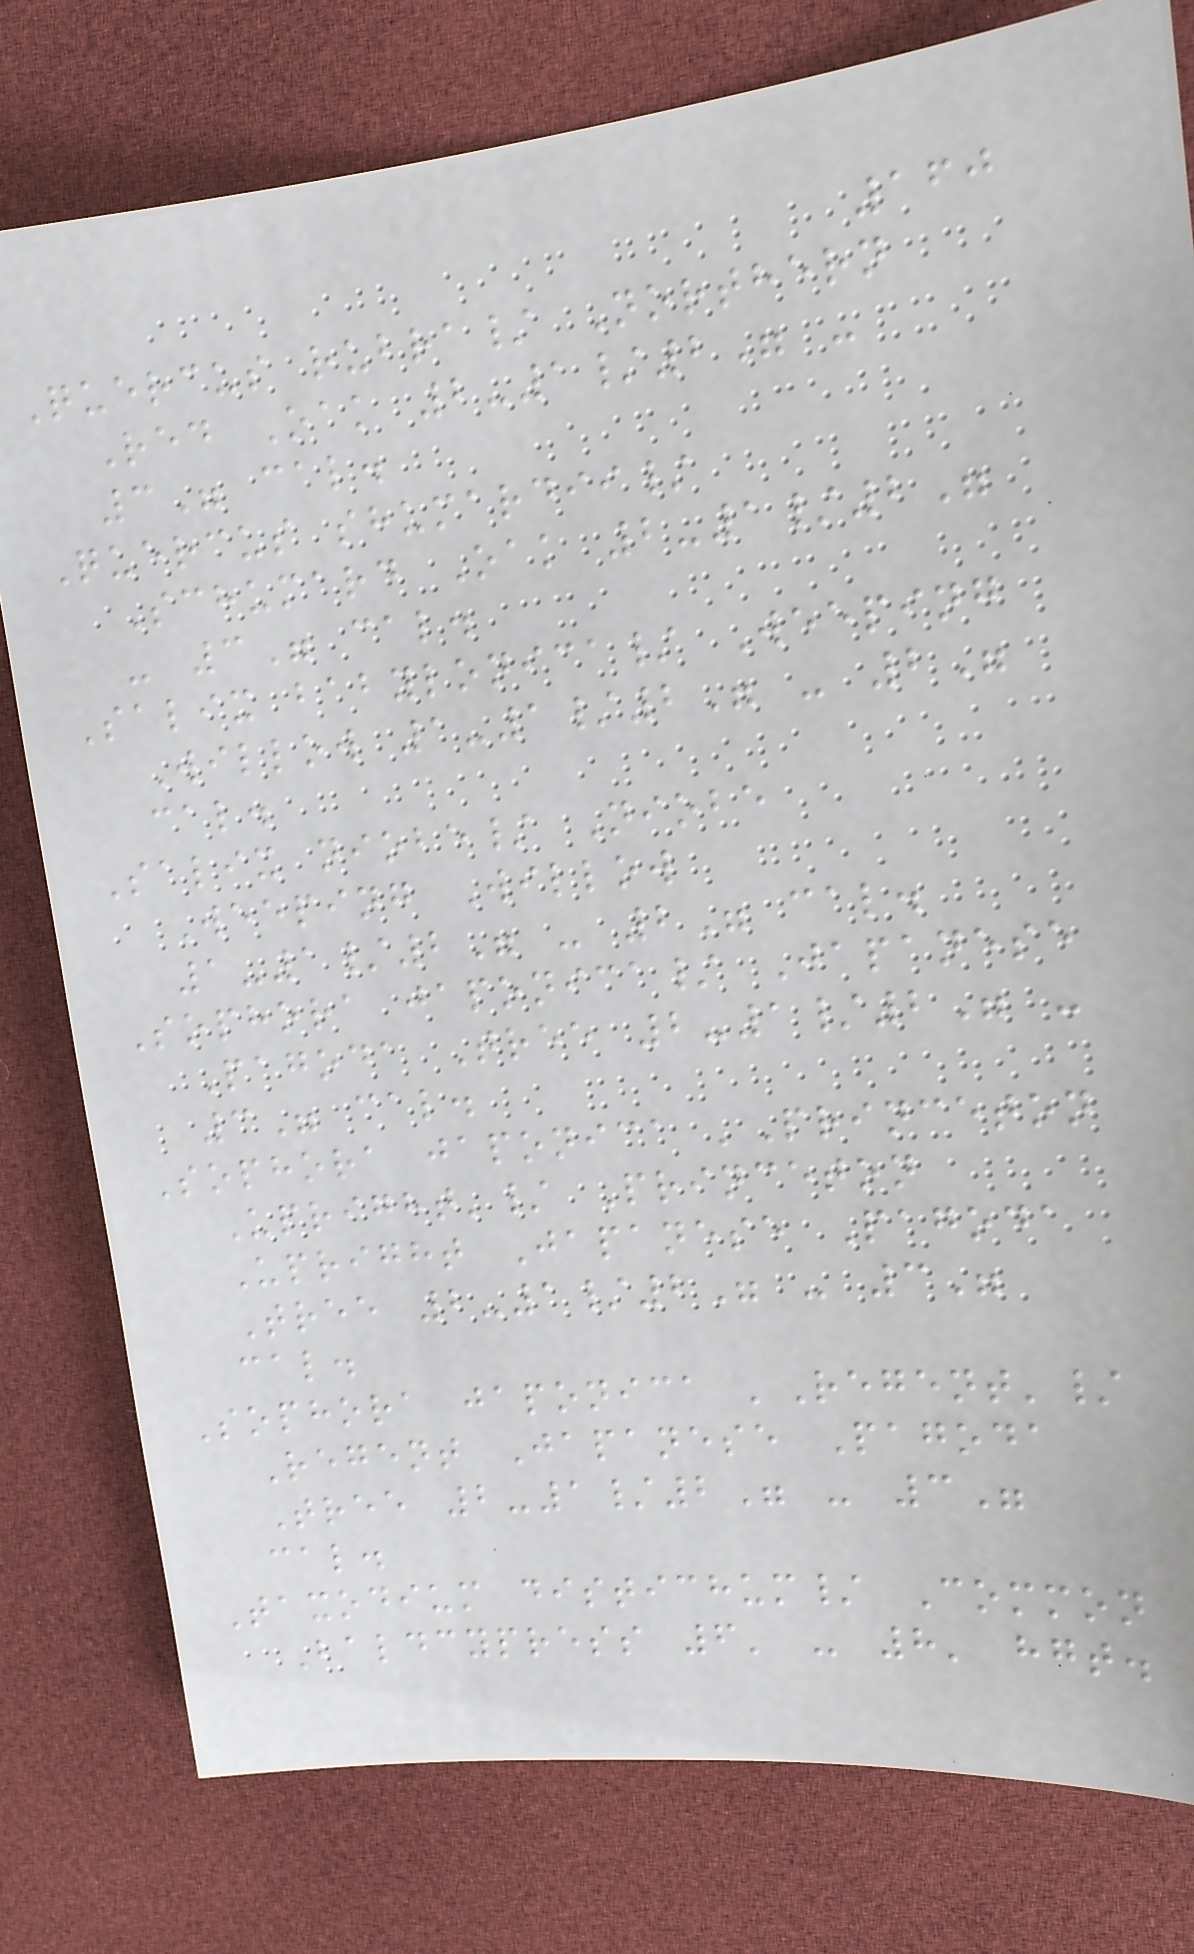160
Quercus rubra/ Northern
Red Oak 2-1/2" -
3" cal.
Quercus shumardii/
Schumard Oak 2-1/2"
- 3" cal.
Salix babylonica/ Weeping
Willow 1-1/2" - 2"
cal.
Salix niobe/ Niobe
Weeping Willow
1-1/2" - 2" cal.
Sophora japonica/ Japanese
Pagoda Tree 2-1/2" -
3" cal.
Sophora japonica 'Princeton
Upright'/ Princeton
Upright Japanese Pagoda
Tree 2-1/2" - 3"
cal.
Sophora japonica 'Regent'/
Regent Japanese Pagoda
Tree 2-1/2" - 3"
cal.
Taxodium distichum/ Common
Baldcypress 6' - 8' hgt.
